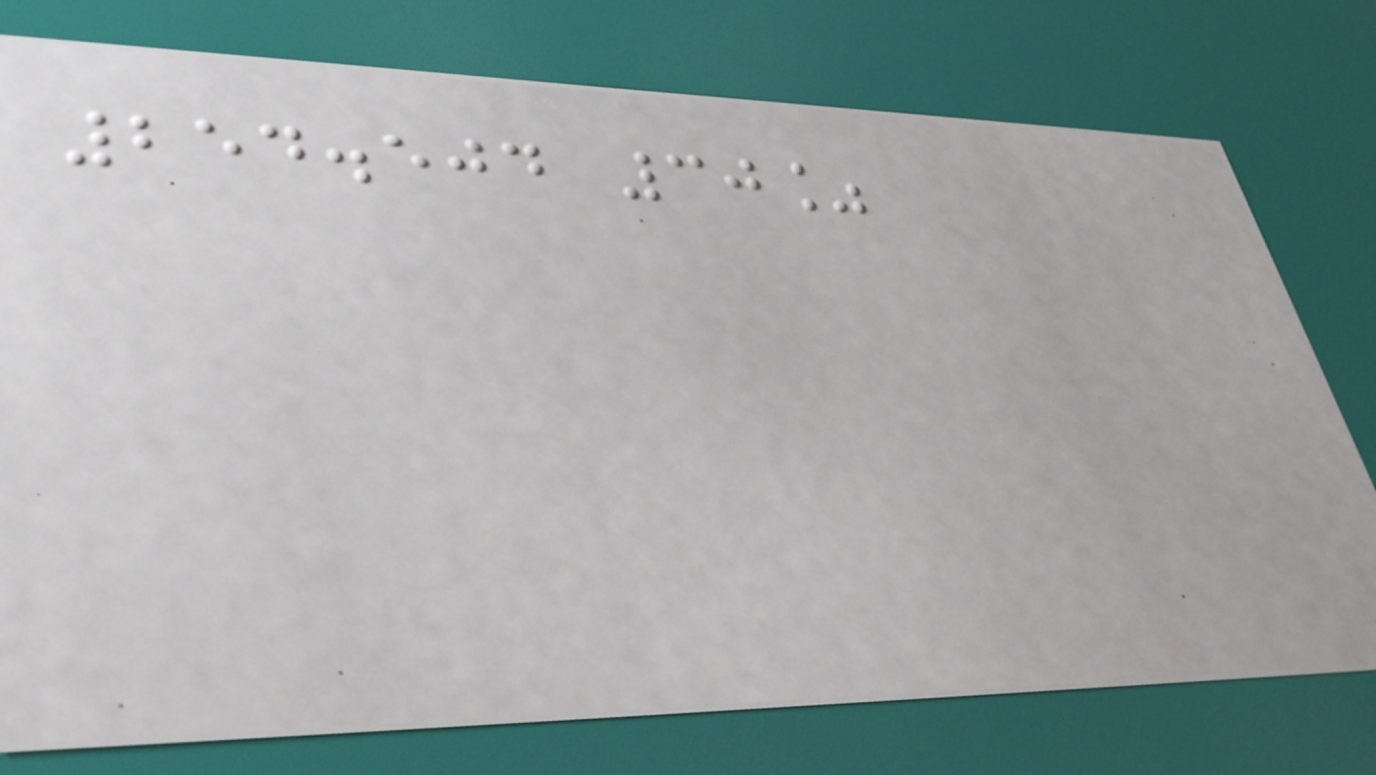254.504 30%
